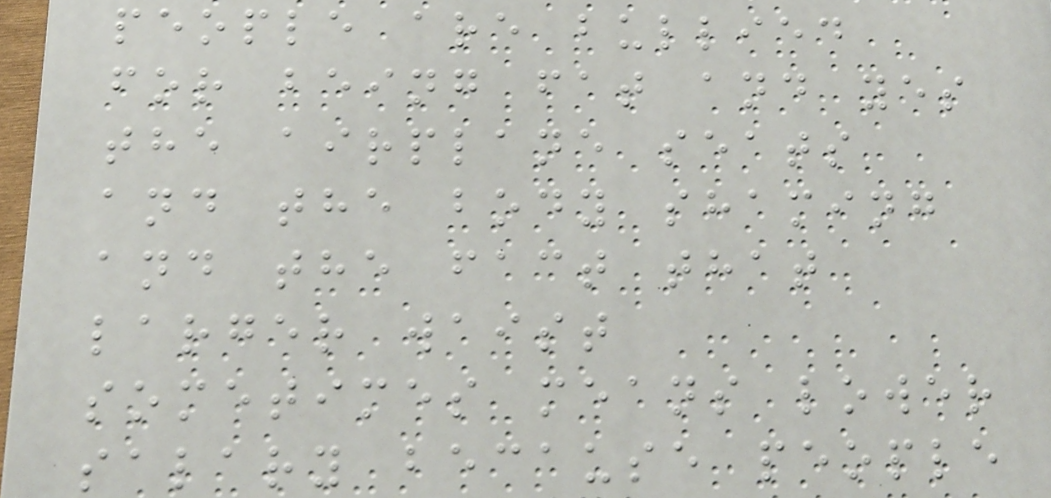people are bullied
for being fat and yes
the airplane seats
and the body shaming
and the fact that
larger waist
sometimes means lower
salary because people
